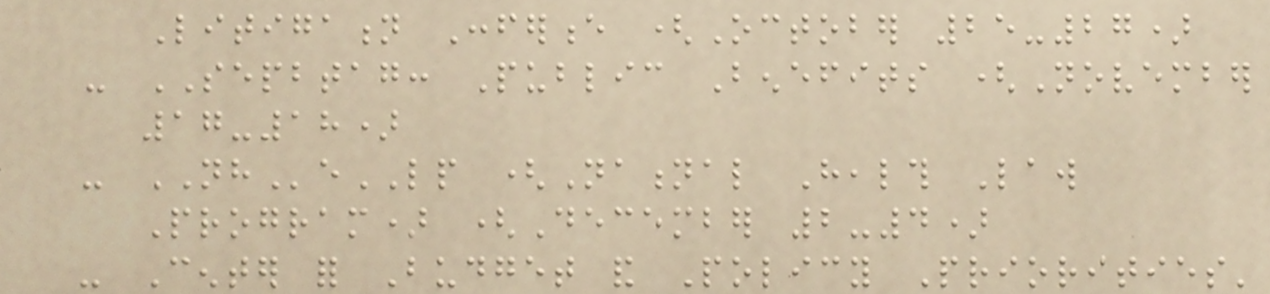Litigation Conference (October 25-27)
- SEPBTAG: Public Benefits (November
17-18)
- NHeLP (National Health Law
Program) (December 2-4)
- Center for Budget and Policy Priorities'
